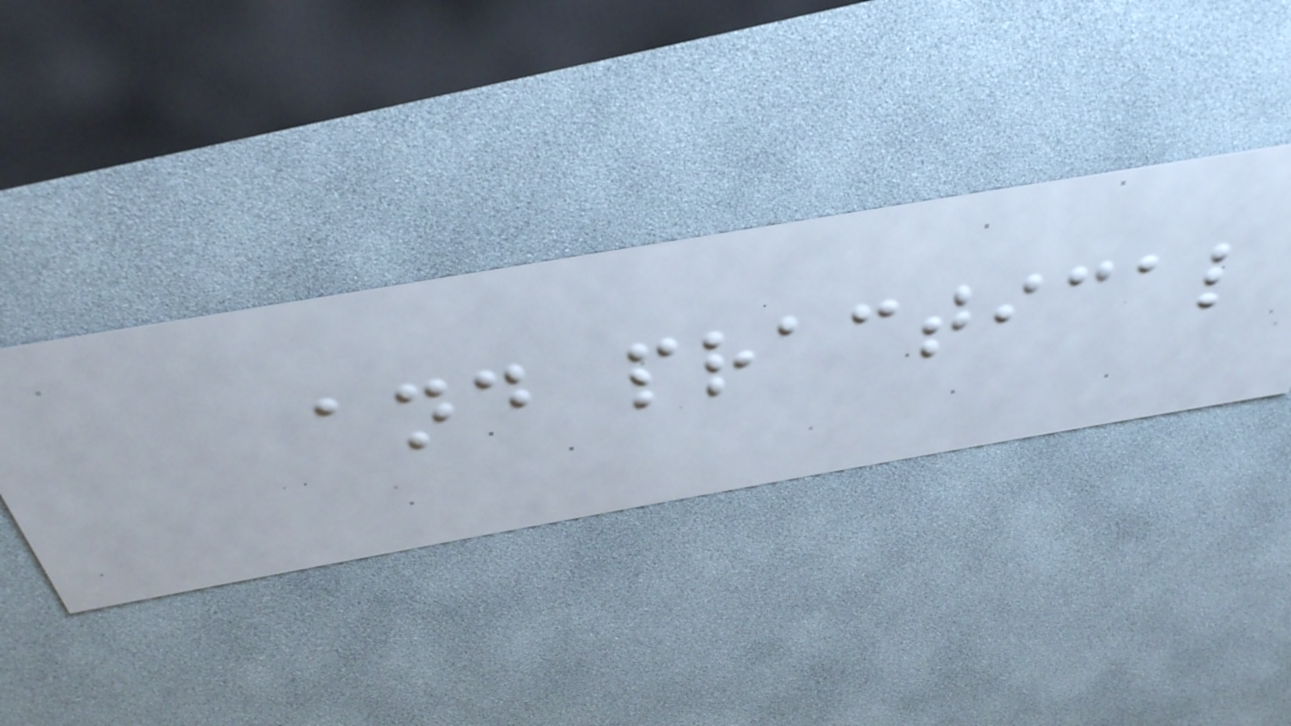and practical
